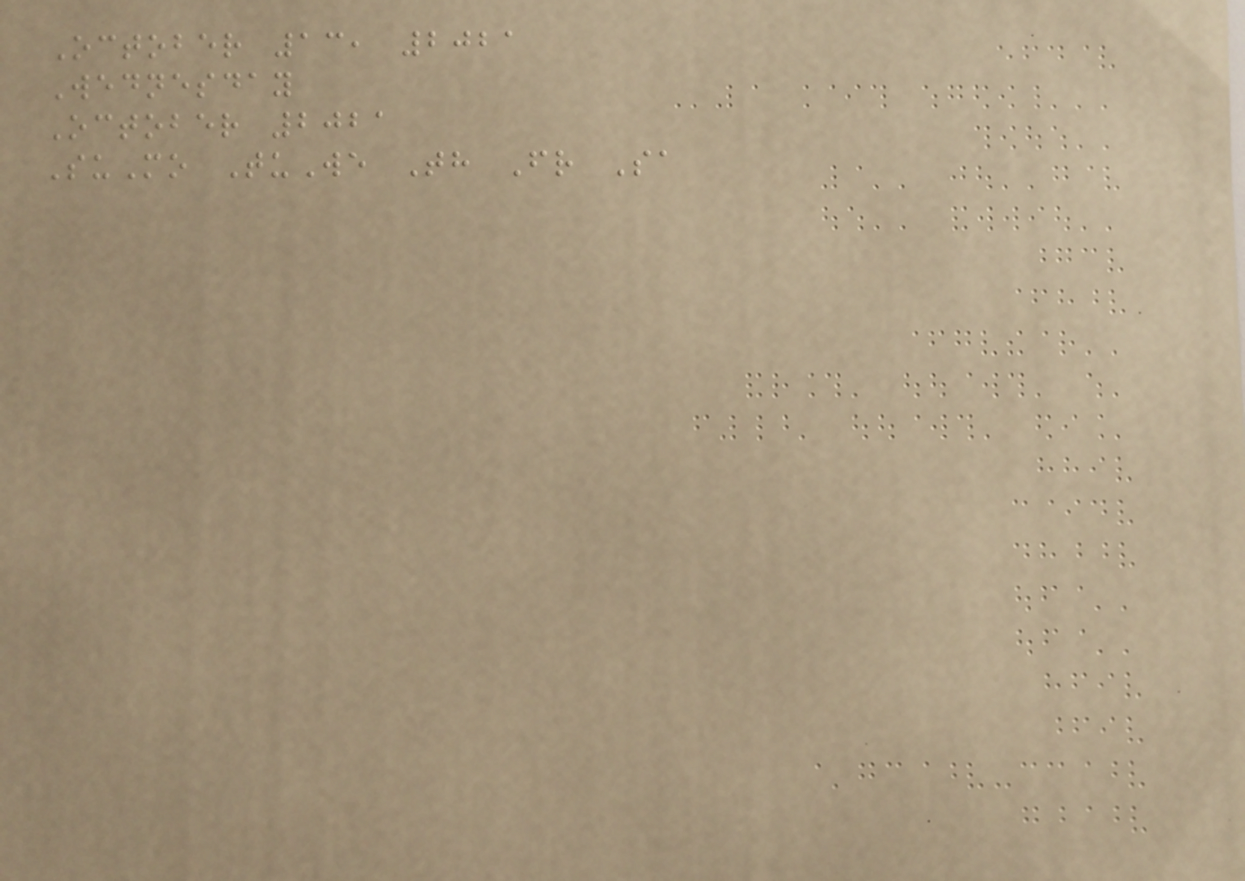October 13, 2021
Wednesday
October 2021
SuMo TuWe Th Fr Sa
